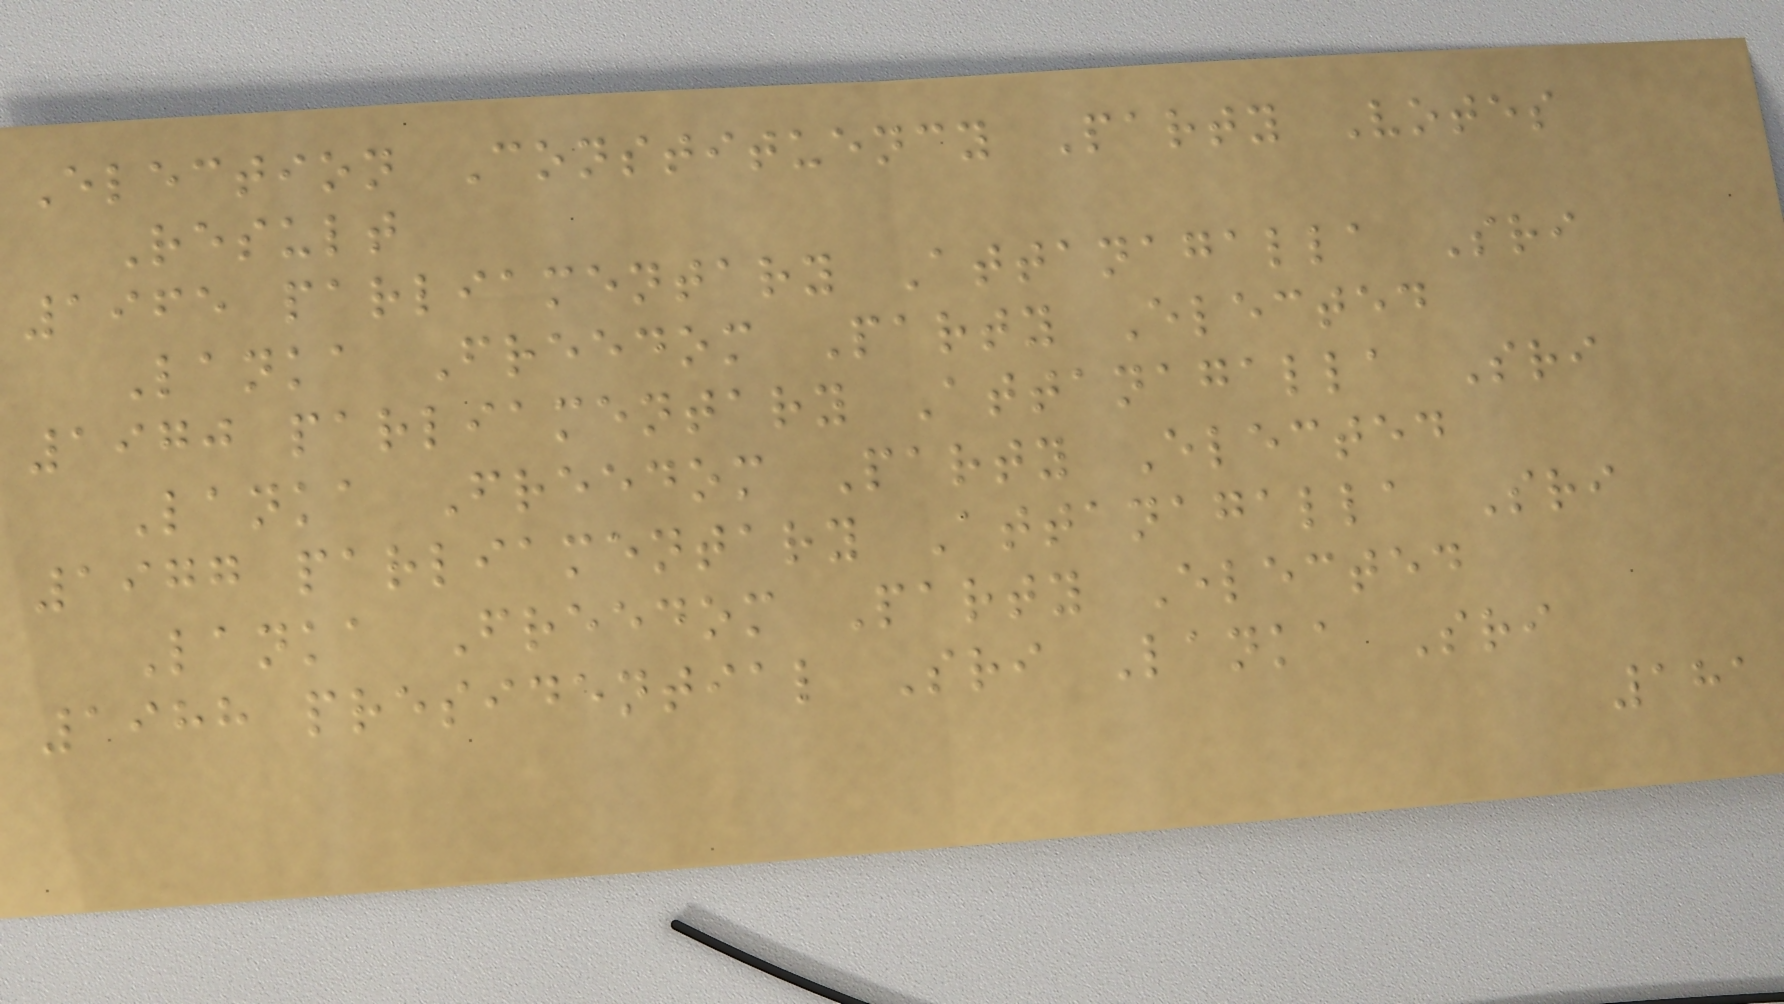Election Constituency Party Votes
Result
1965 parliamentary Attanagalla Sri
Lanka Freedom Party Elected
1970 parliamentary Attanagalla Sri
Lanka Freedom Party Elected
1977 parliamentary Attanagalla Sri
Lanka Freedom Party Elected
1988 presidential Sri Lanka Sri
181
